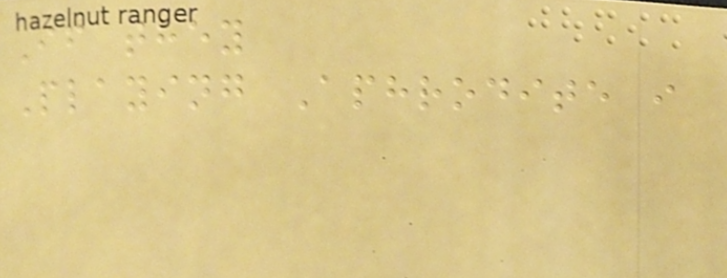If they
Playing Aphrodite i
